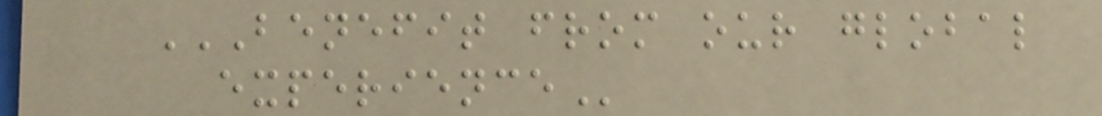BENEFIT FROM OUR GLOBAL
EXPERIENCE
